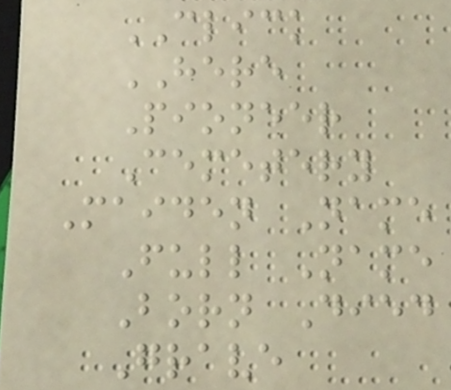CLICK
HERE
Pioneer
Cemetery
Maiden Name
Full Name
Born Died
Grave
